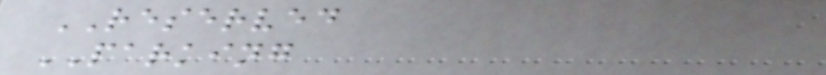RESERVED
PARKING
